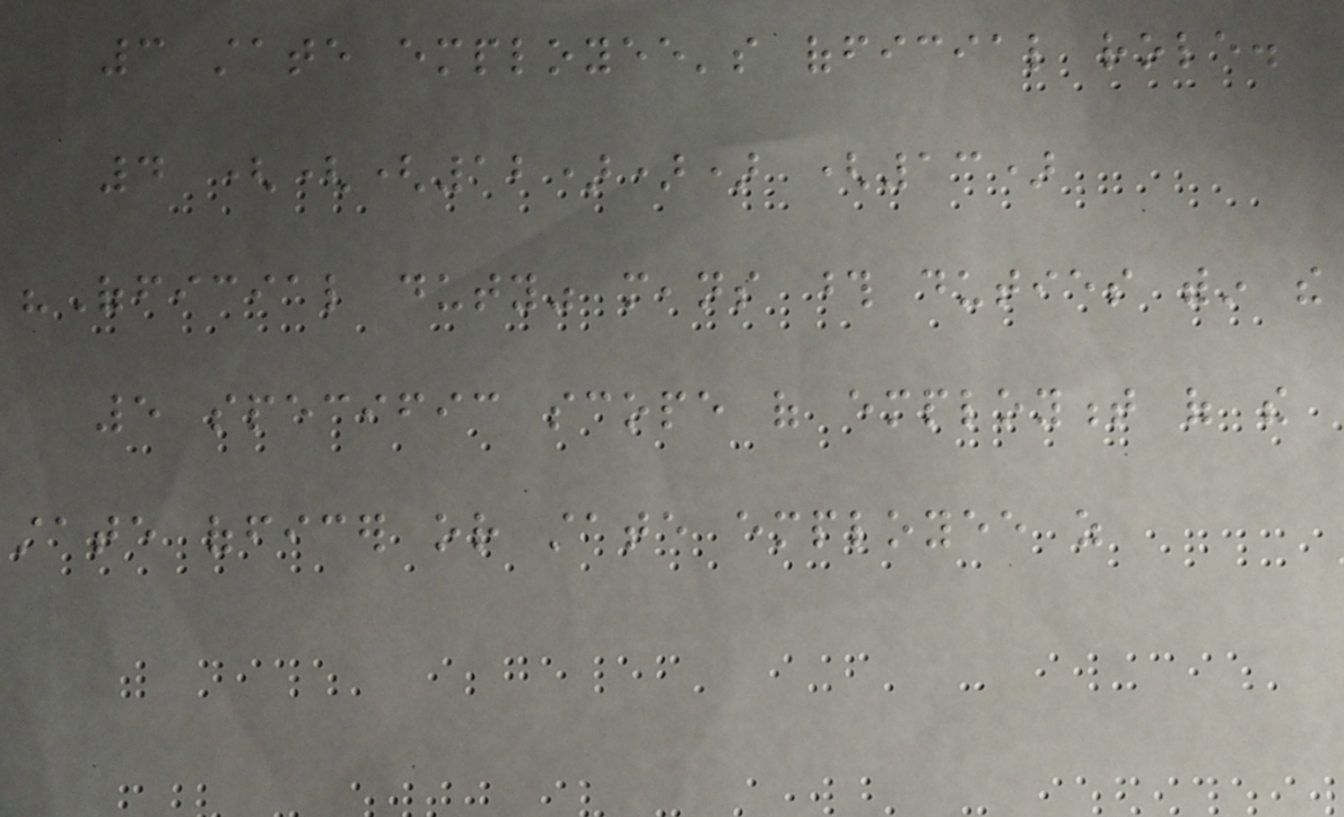3 state employee's official role.
4 (((12))) (13)
"Official duty" means those duties within the
5 specific scope of employment of the
state officer or state employee as
